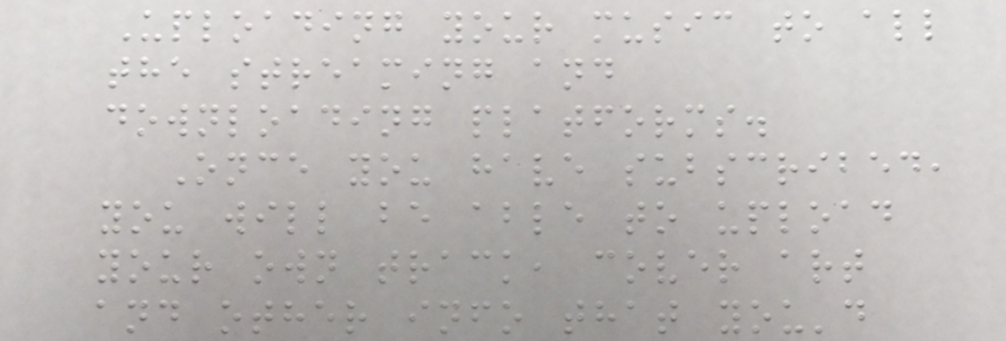Uploading your music to all
the streaming and
downloading platforms.
Once you have subscribed,
you will be able to upload
your own track, cover art
and other info that you'd
